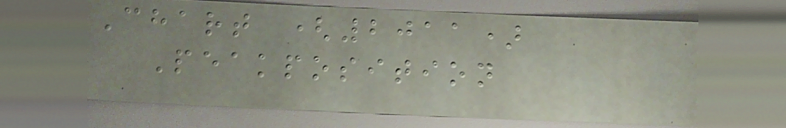Chart (2011)
Peakposition
